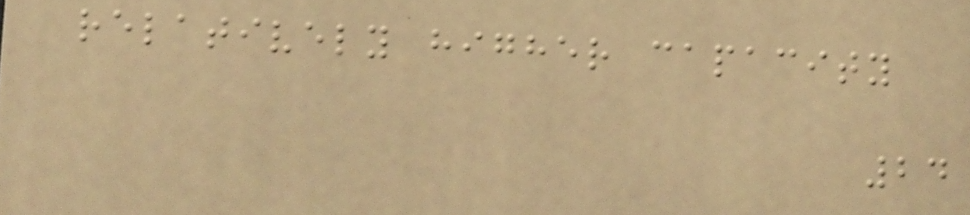relatively higher capacity
24
